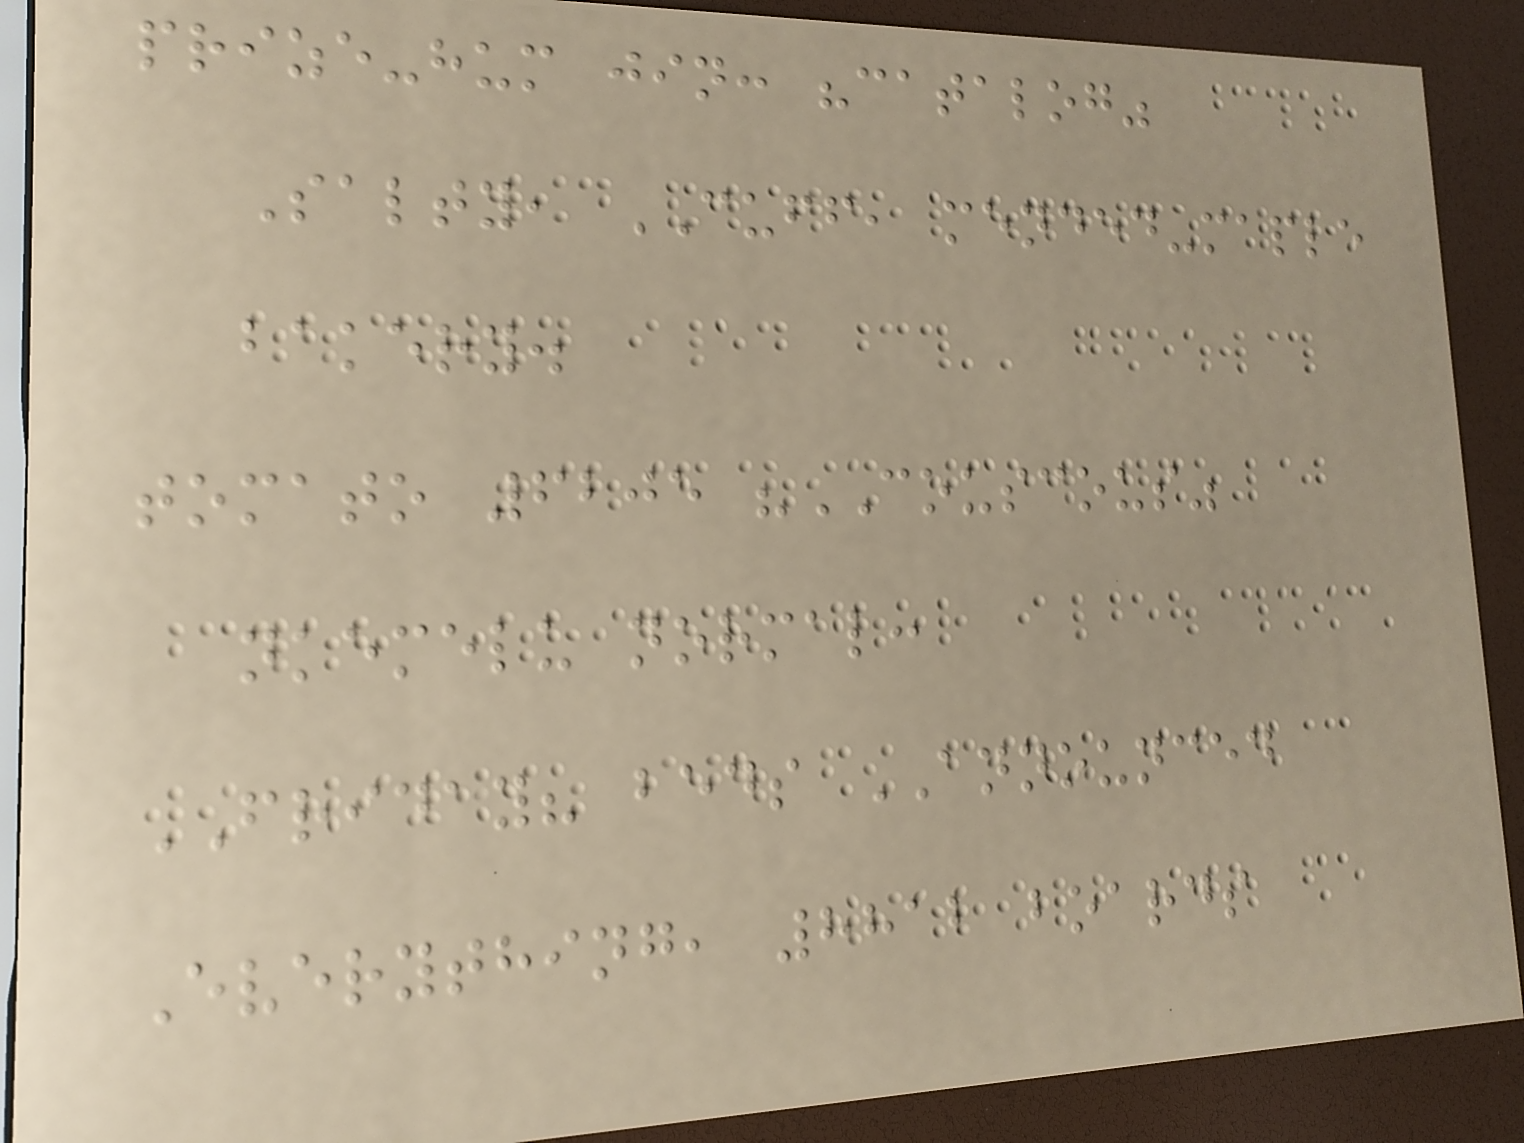prize-hum jin: "catalog"
Salty, CUFF, mended-maple
bakery.
tomato 6205 "COUSCOUS"
nkemelu normal:
FRIDAY? beds ANNOUNCED
Everything, 8812 boards
